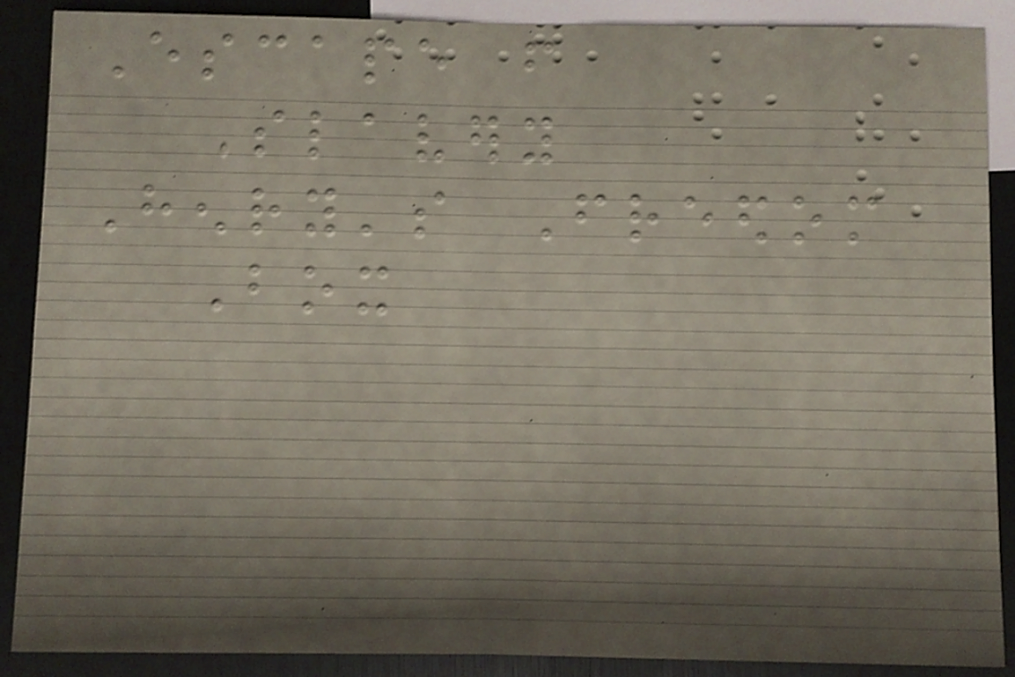Escape from
Slavery
Henry's Freedom
Box
